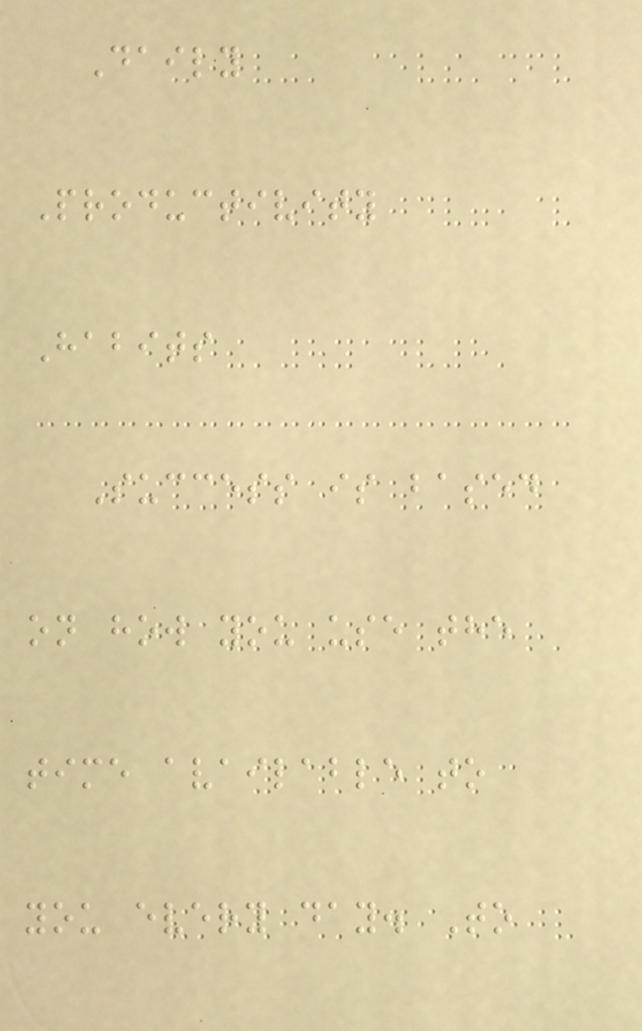Daily
Productivity
Habits
Success is based
on how you use the
time available to
you every day. To
